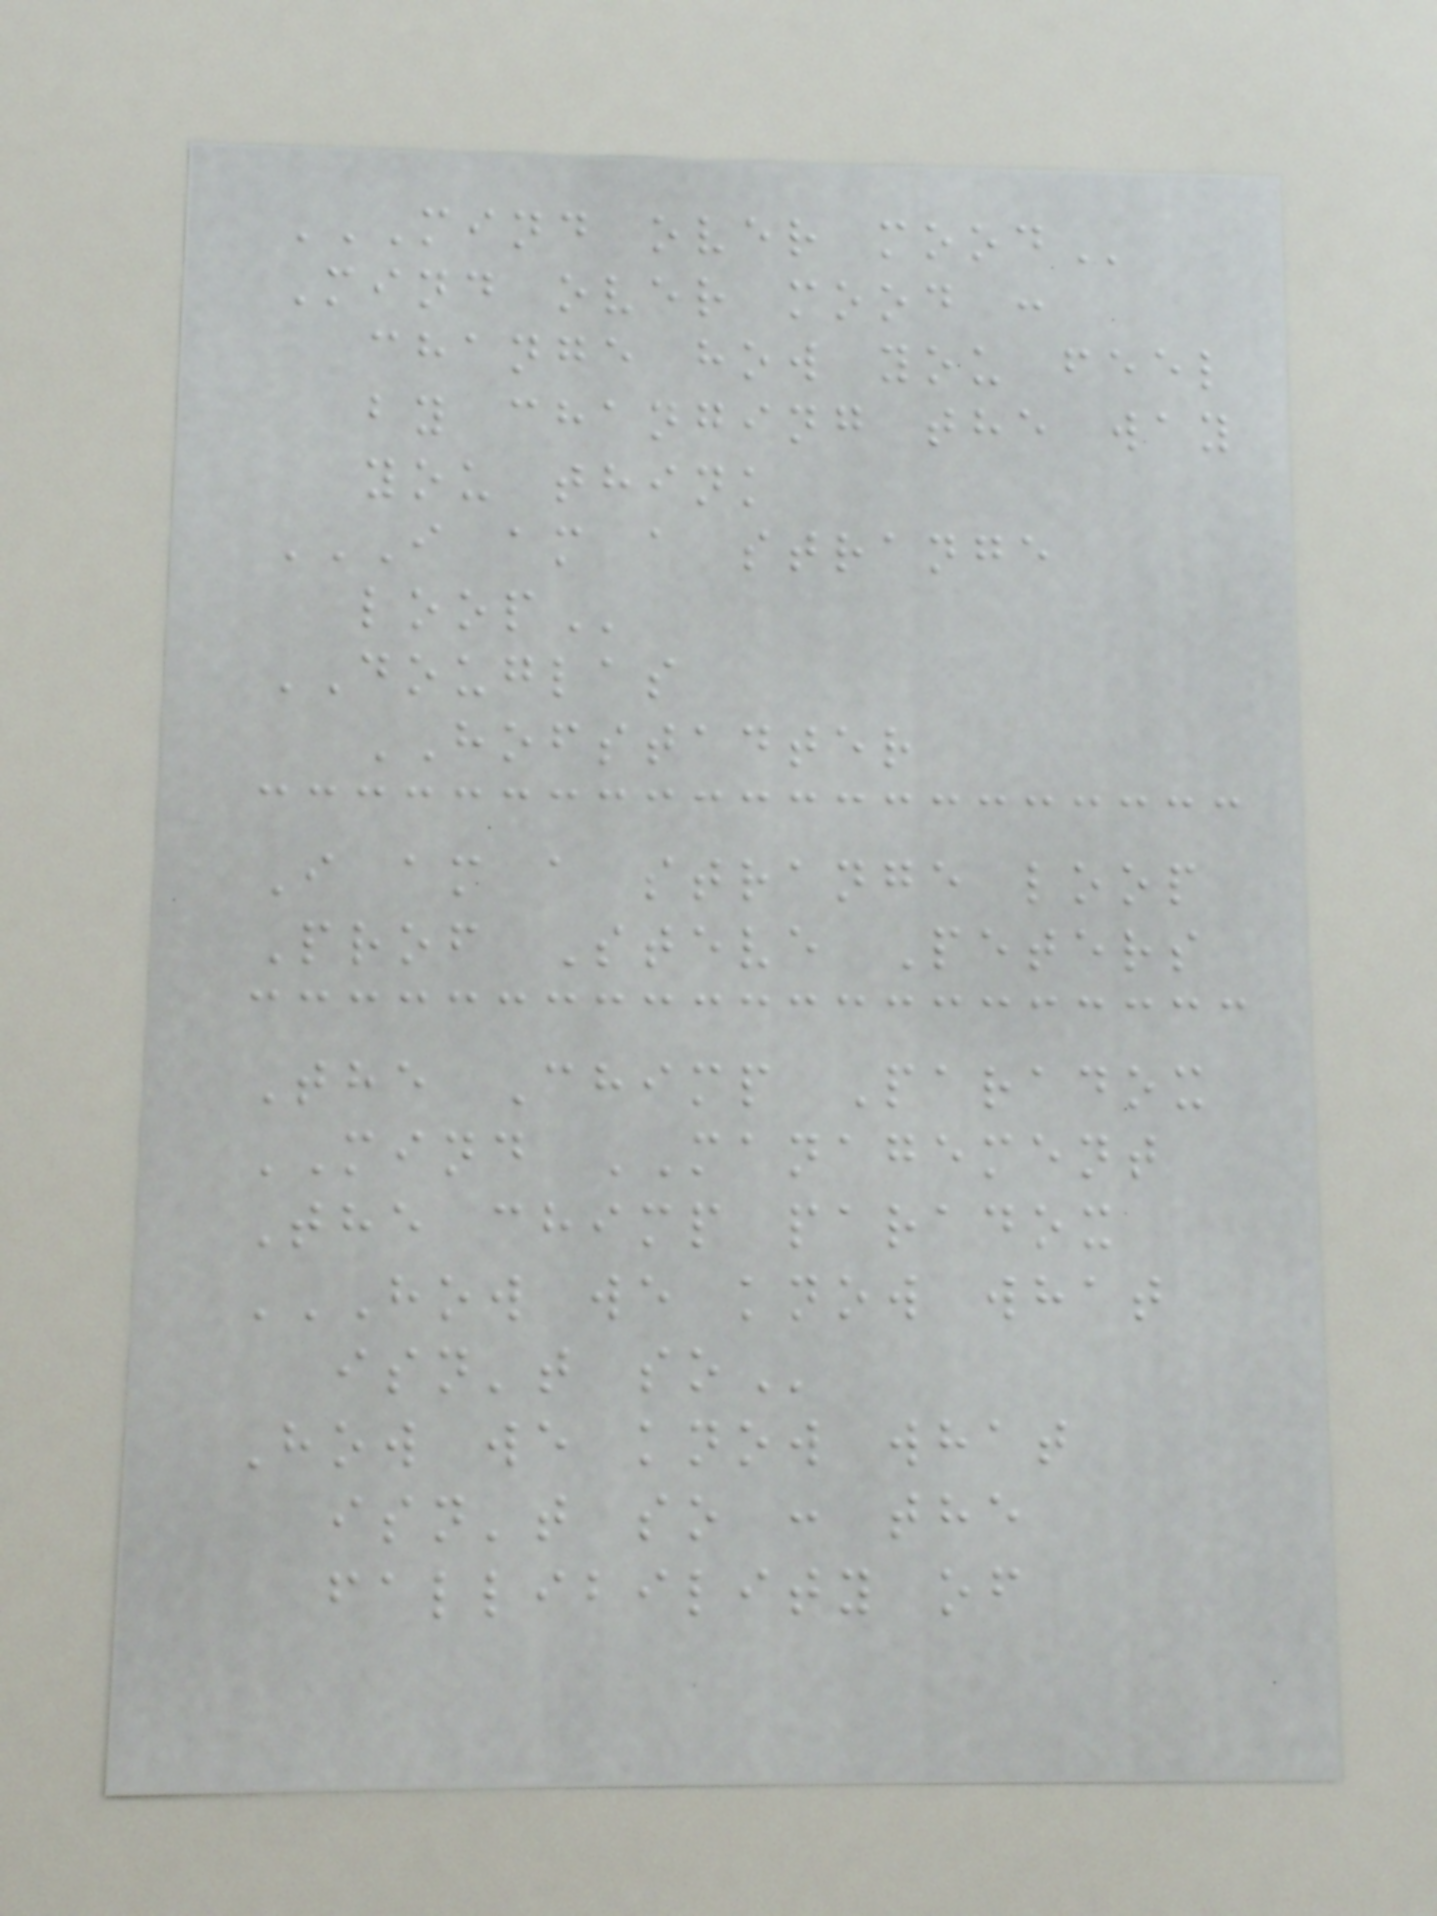MIND OVER MOOD
Mind over mood :
change how you feel
by changing the way
you think
I AM A STRANGE
LOOP
DOUGLAS
HOFSTADTER
I am a strange loop
Prof Steve Peters
The Chimp Paradox
MIND MANAGEMENT
The chimp paradox
HOW WE KNOW WHAT
ISN'T SO
How we know what
isn't so : the
fallibility of
